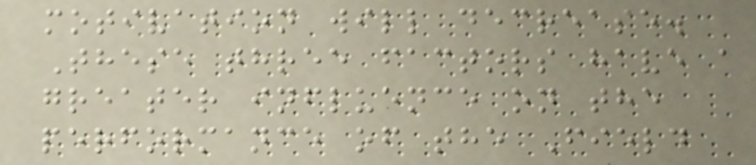motivation will decrease.
These three factors have a
greater influence on the
performance of the Field
